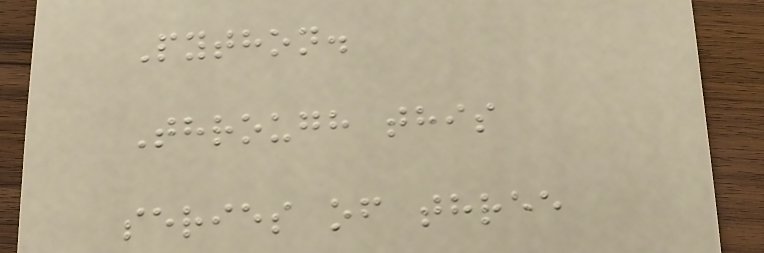Python.
Through this
series of three
